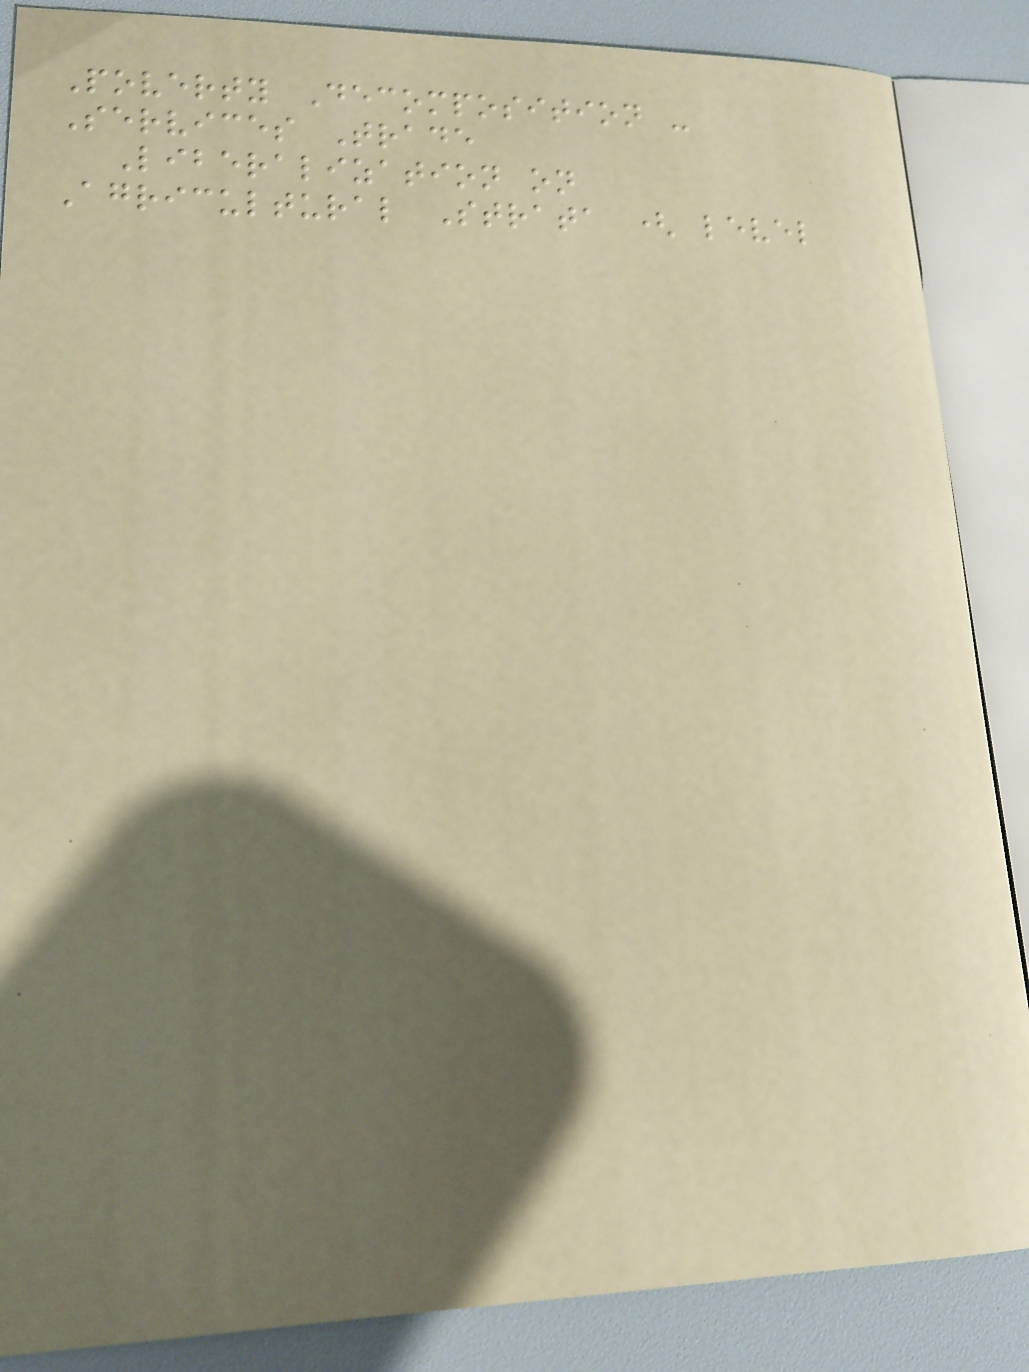Poverty Decomposition -
Services Trade
Liberalization on
Agricultural Strata ( level
